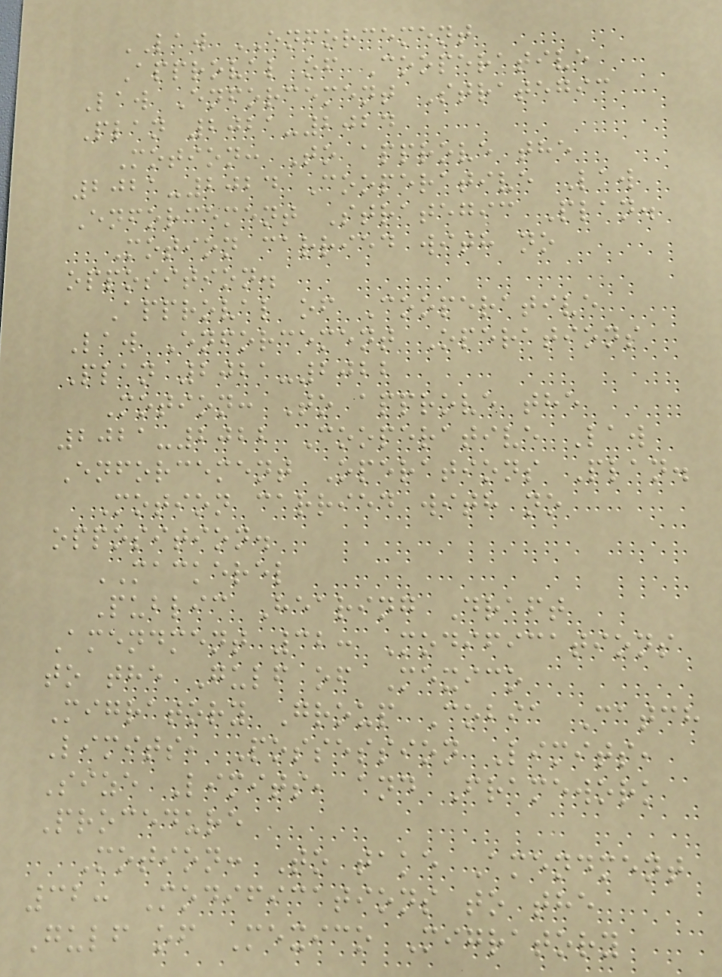LAW ENFORCEMENT
Approval of Cooperative
Law Enforcement Strategic
Plan 2021-2024
Motion: To approve the
2021-2024 Cooperative Law
Enforcement Strategic Plan.
Motion carried with no
opposition.
Approval of Cooperative
Law Enforcement Operations
Plan 2021-2022
Motion: To approve the
2021-2022 Cooperative Law
Enforcement Operations Plan.
Motion carried with no
opposition.
MACKEREL
Public Hearing Draft
Amendment 32: Modifications
to the Gulf of Mexico
Migratory Group Cobia Catch
Limits, Possession Limits,
Size Limits, and Framework
Procedure
Motion: To take Amendment
32: Modifications to the
Gulf of Mexico Migratory
